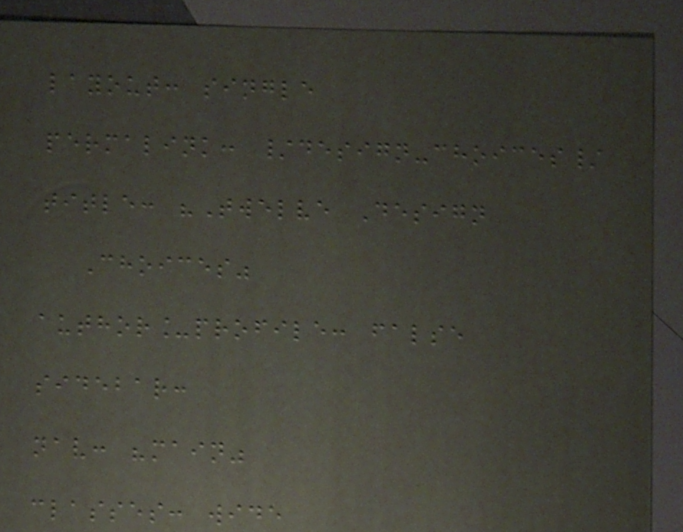layout: single
permalink: /design-choices/
title: "Twelve Design
Choices"
author_profile: false
sidebar:
nav: "main"
classes: wide
